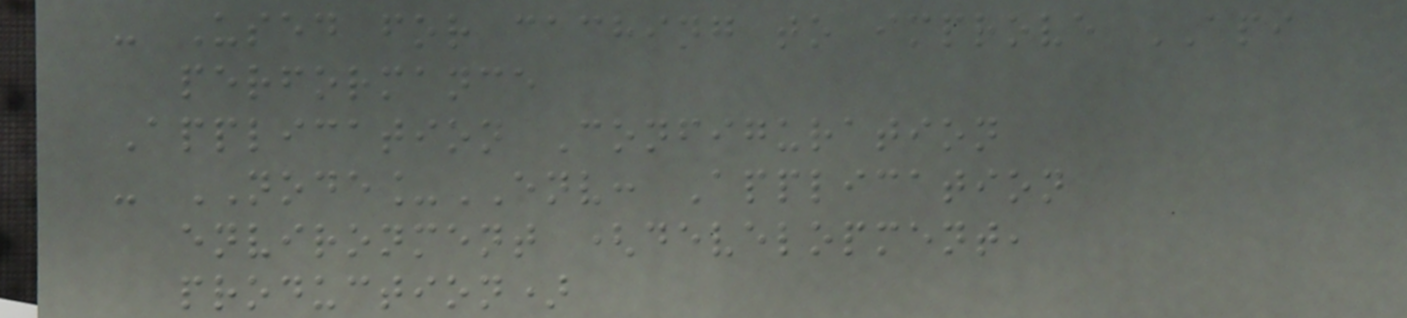- Used for caching to improve API
performance
Application Configuration
- NODE_ENV: Application
environment (development,
production)
